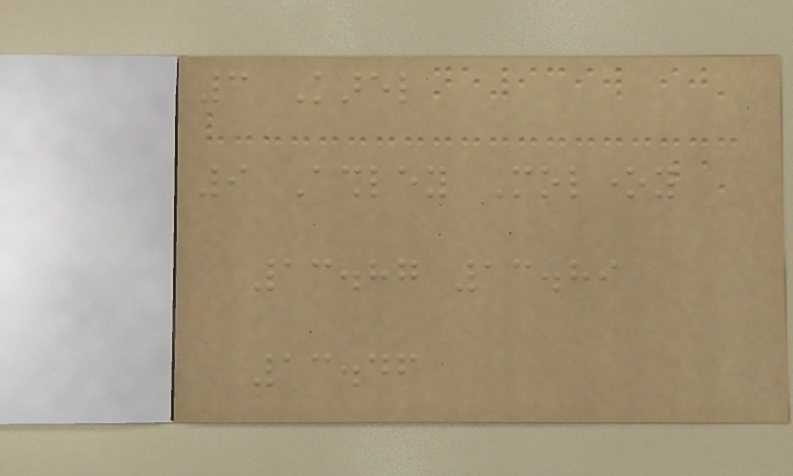3 Karel
9 Ashley Moloney
13.87 13.89
13.46
